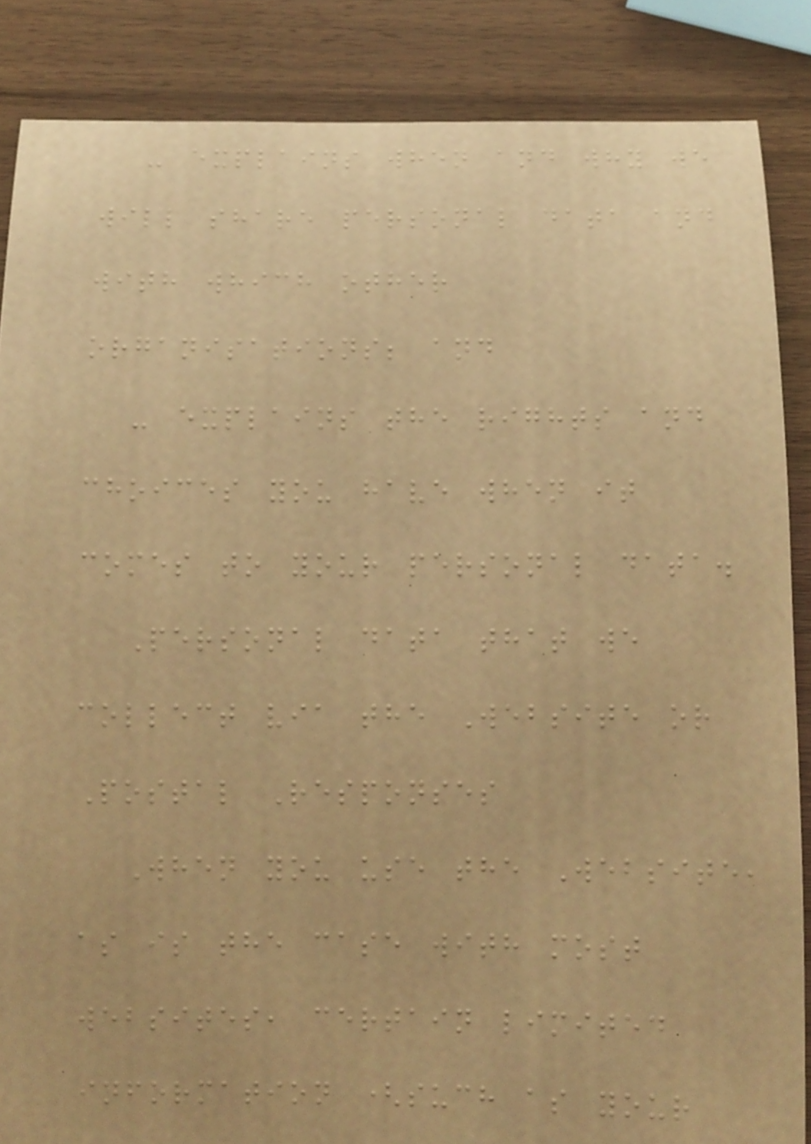- explains when and why we
will share personal data and
with which other
organisations; and
- explains the rights and
choices you have when it
comes to your personal data.
Personal data that we
collect via the Website or
Postal Responses
When you use the Website,
as is the case with most
websites, certain limited
information (such as your
